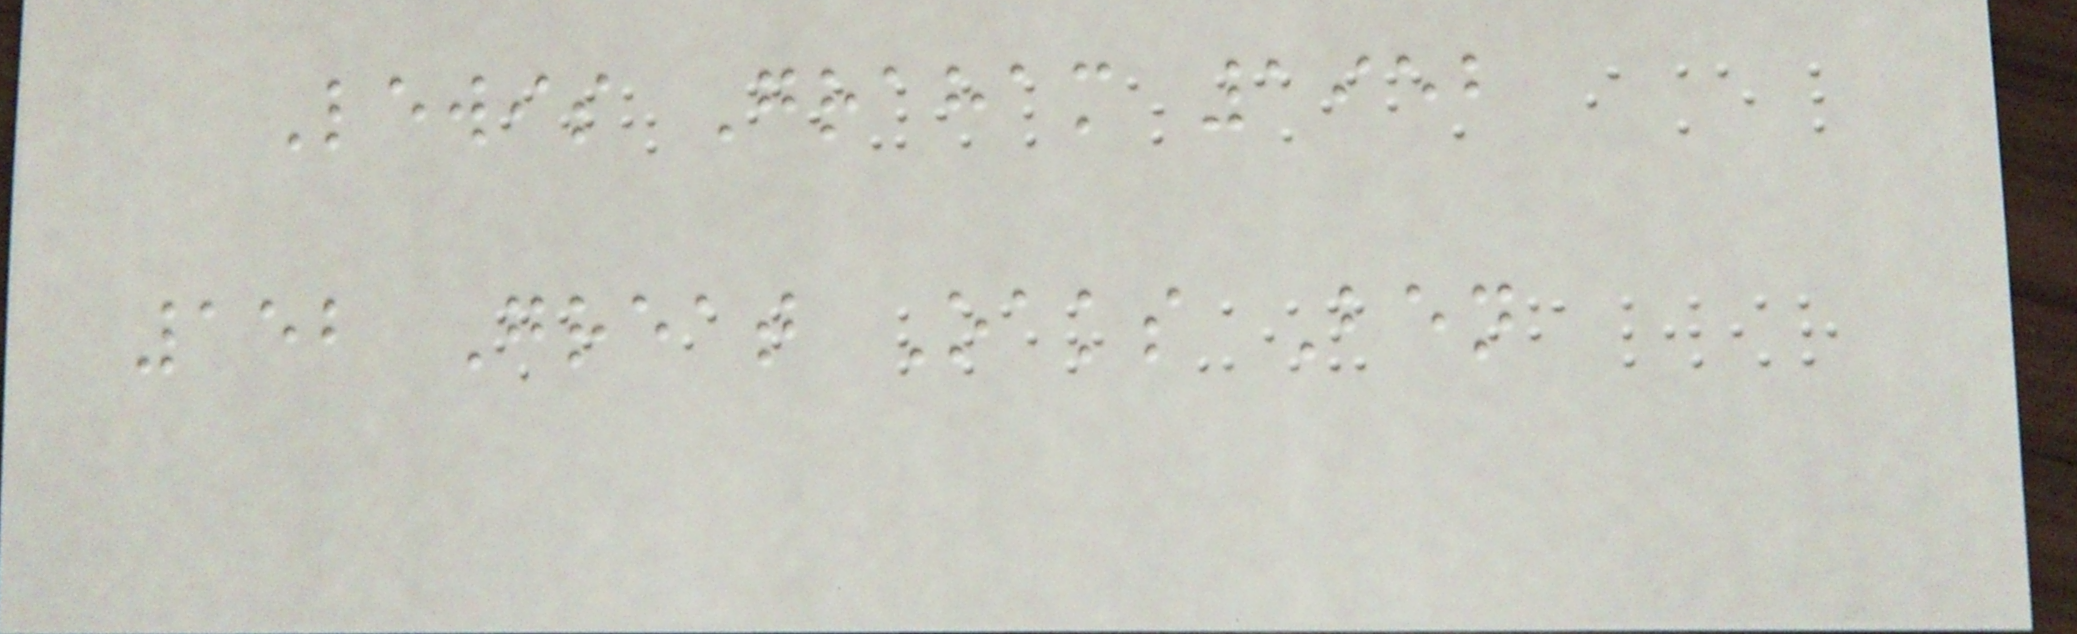Lewis Graham 1952
152 Great Oaks Ben
